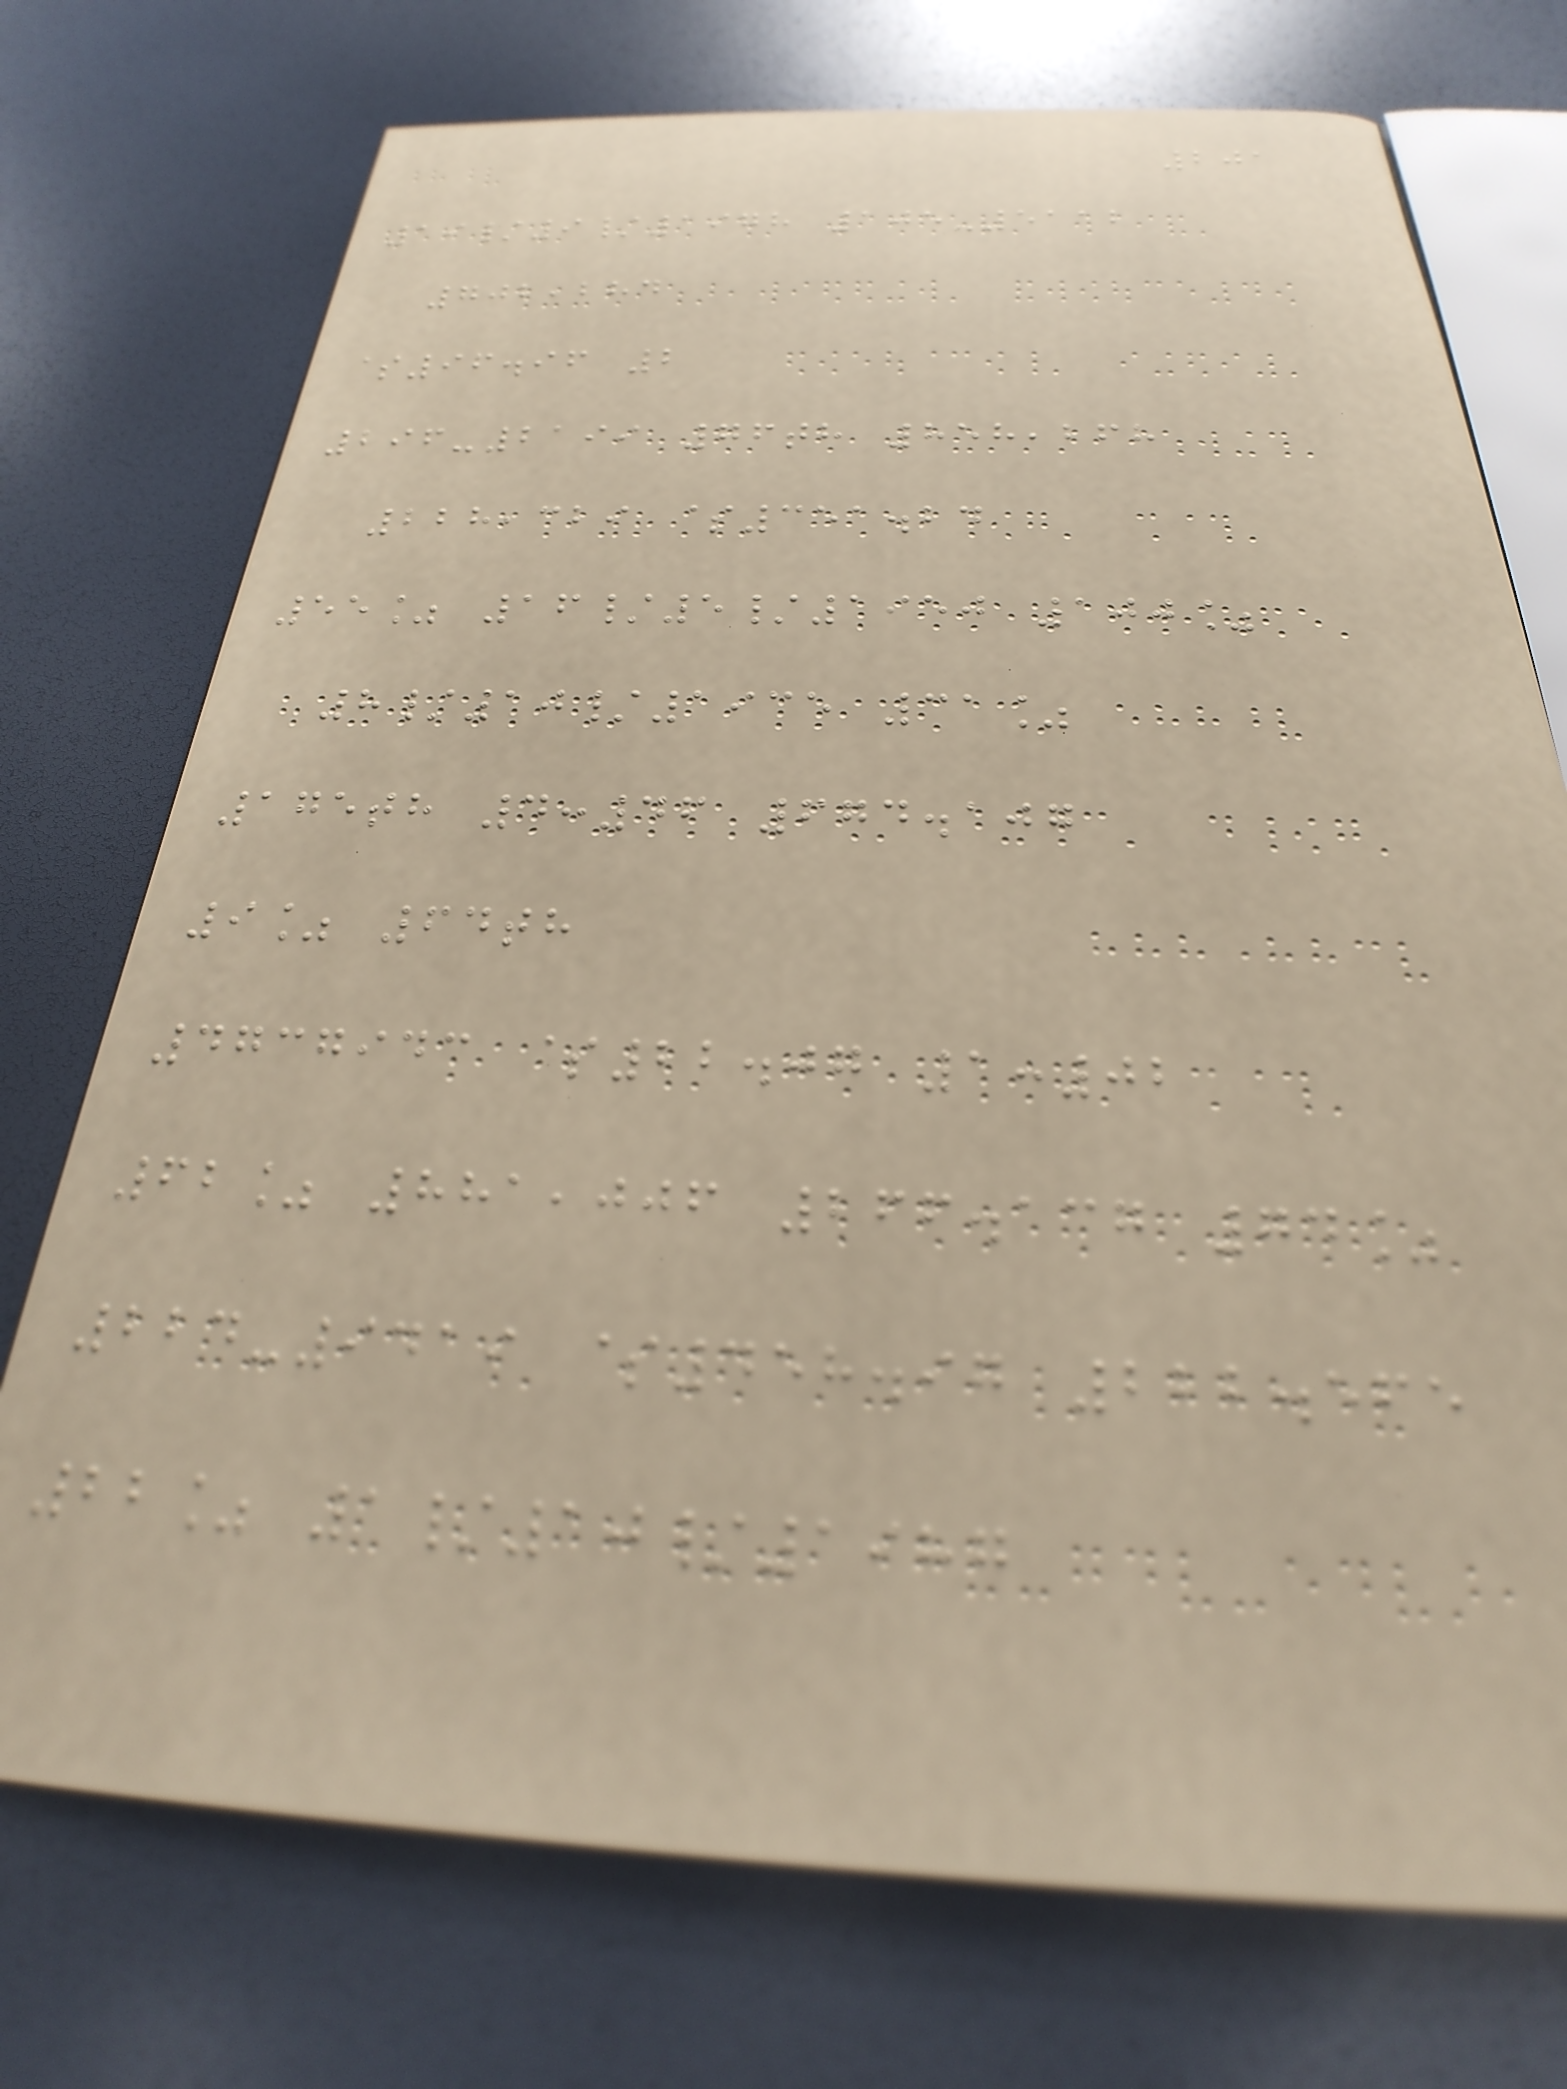201
19/9/1978 105-5112
702,284
$96.96 2
296-2199 76th 858,268
228,329 $351.24
55% 16/5/1950 100%
8/10/1935 31%
175th 4:46 674.107
9% 64th
4737943 $22.07 1:02
62% 881,006 266.137 74%
224-9419 $458.97 222.565
22% 1/10/1987
